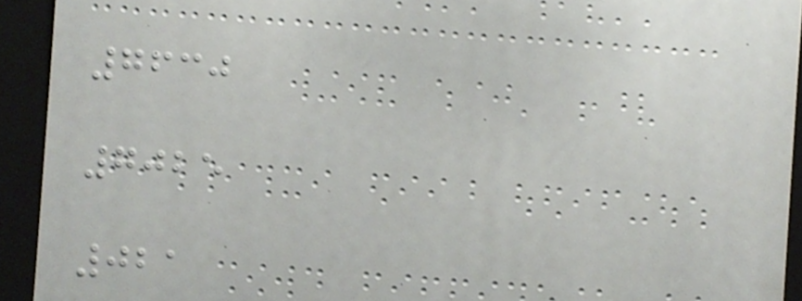7630
7025
021
